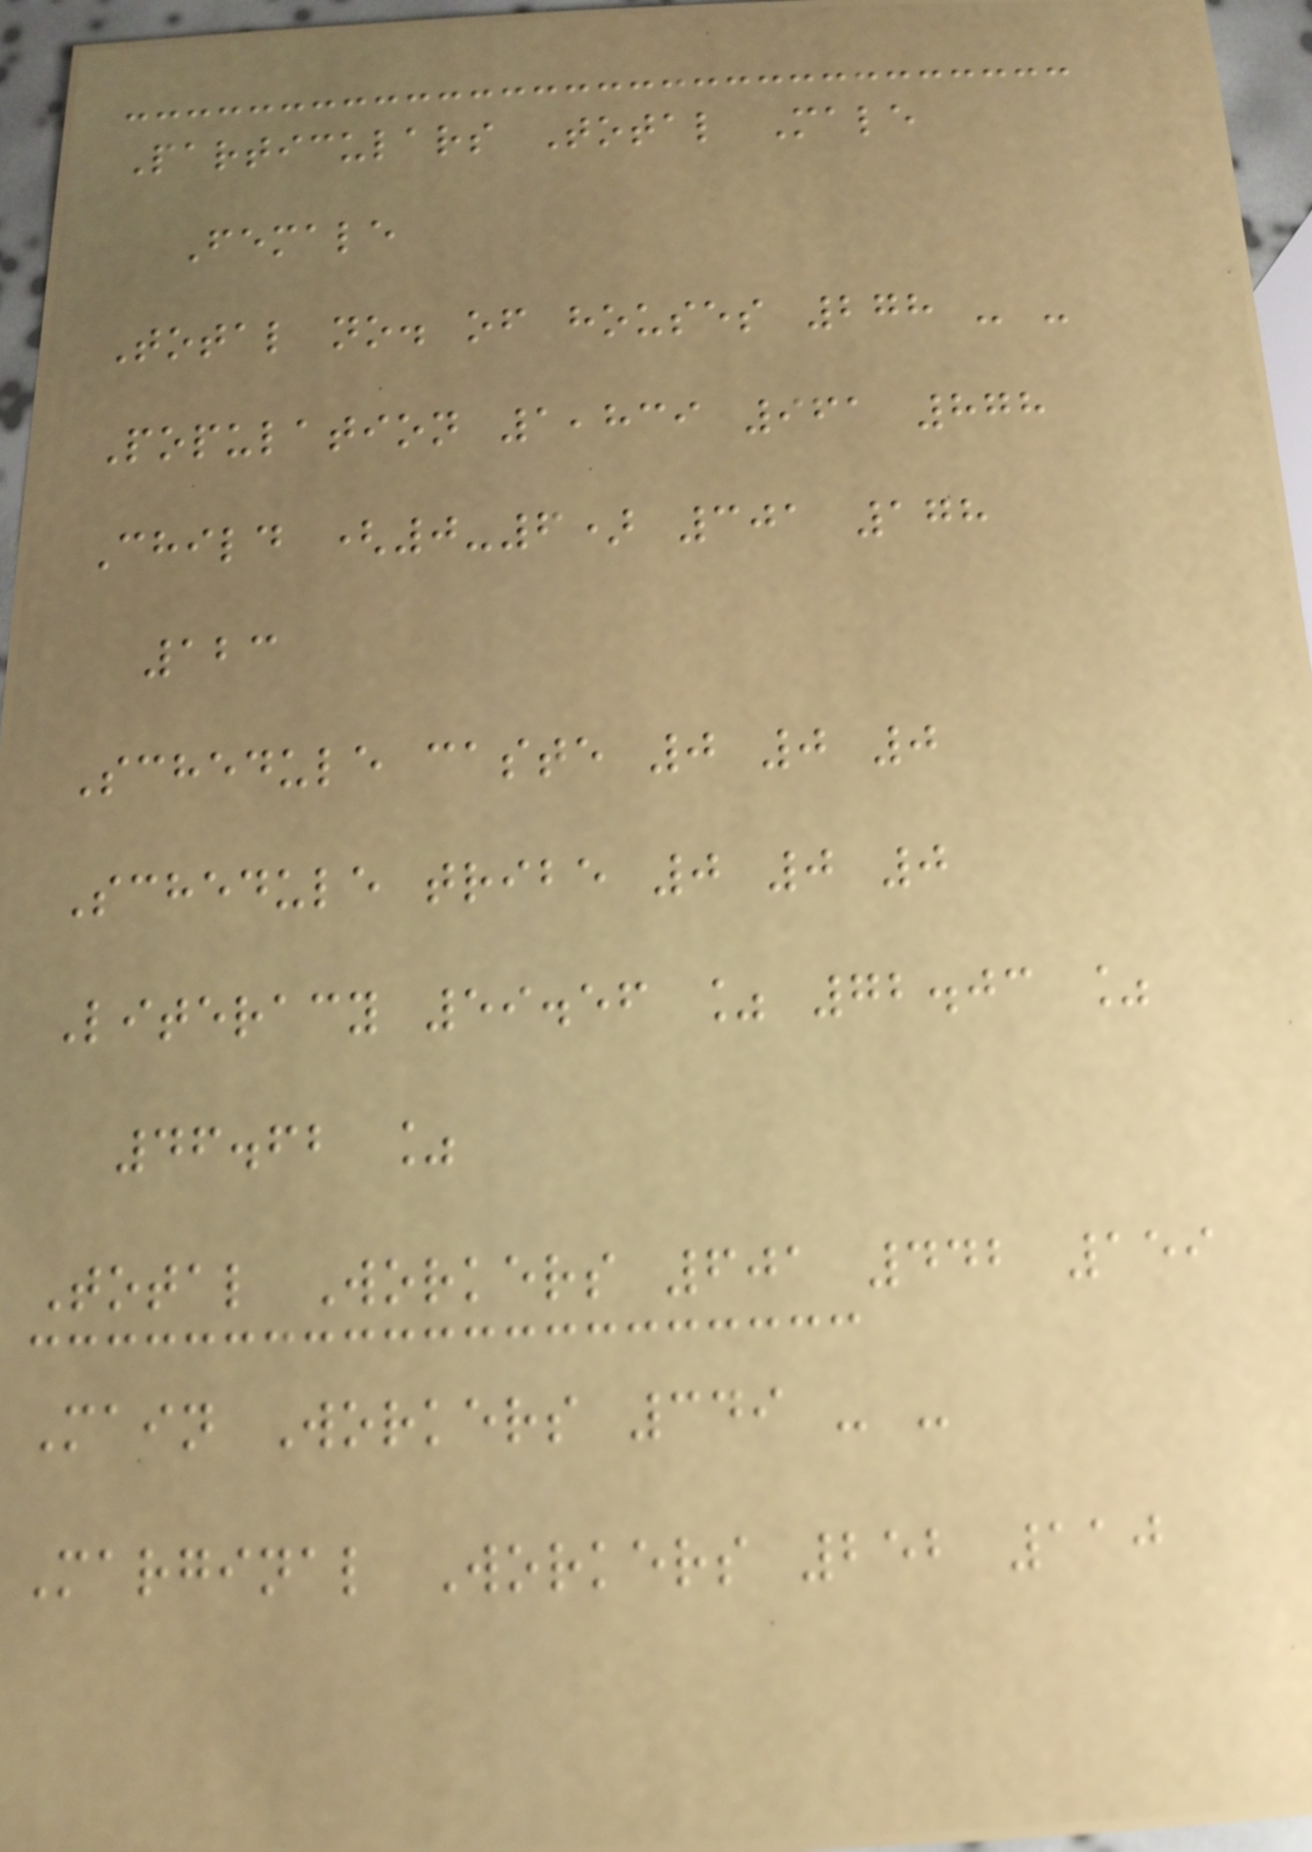Particulars Total Male
Female
Total no. of houses 278 - -
Population 1,839 961 878
Child (0-6) 301 178
123
Schedule caste 0 0 0
Schedule tribe 0 0 0
Literacy 59.56 % 72.03 %
46.62 %
Total Workers 601 442 159
Main Workers 349 - -
Marginal Workers 252 110
